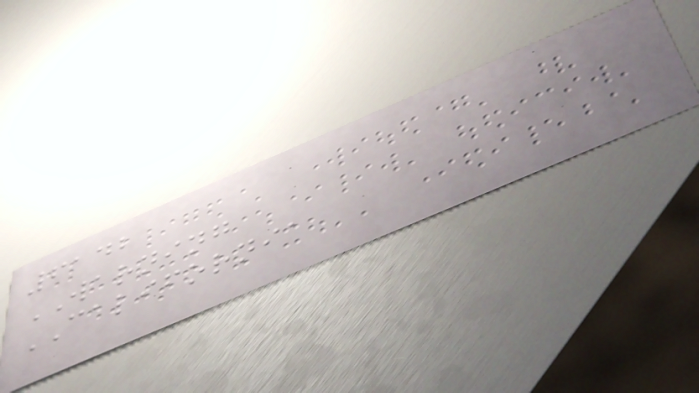6142
WARNING
CALIFORNIA
